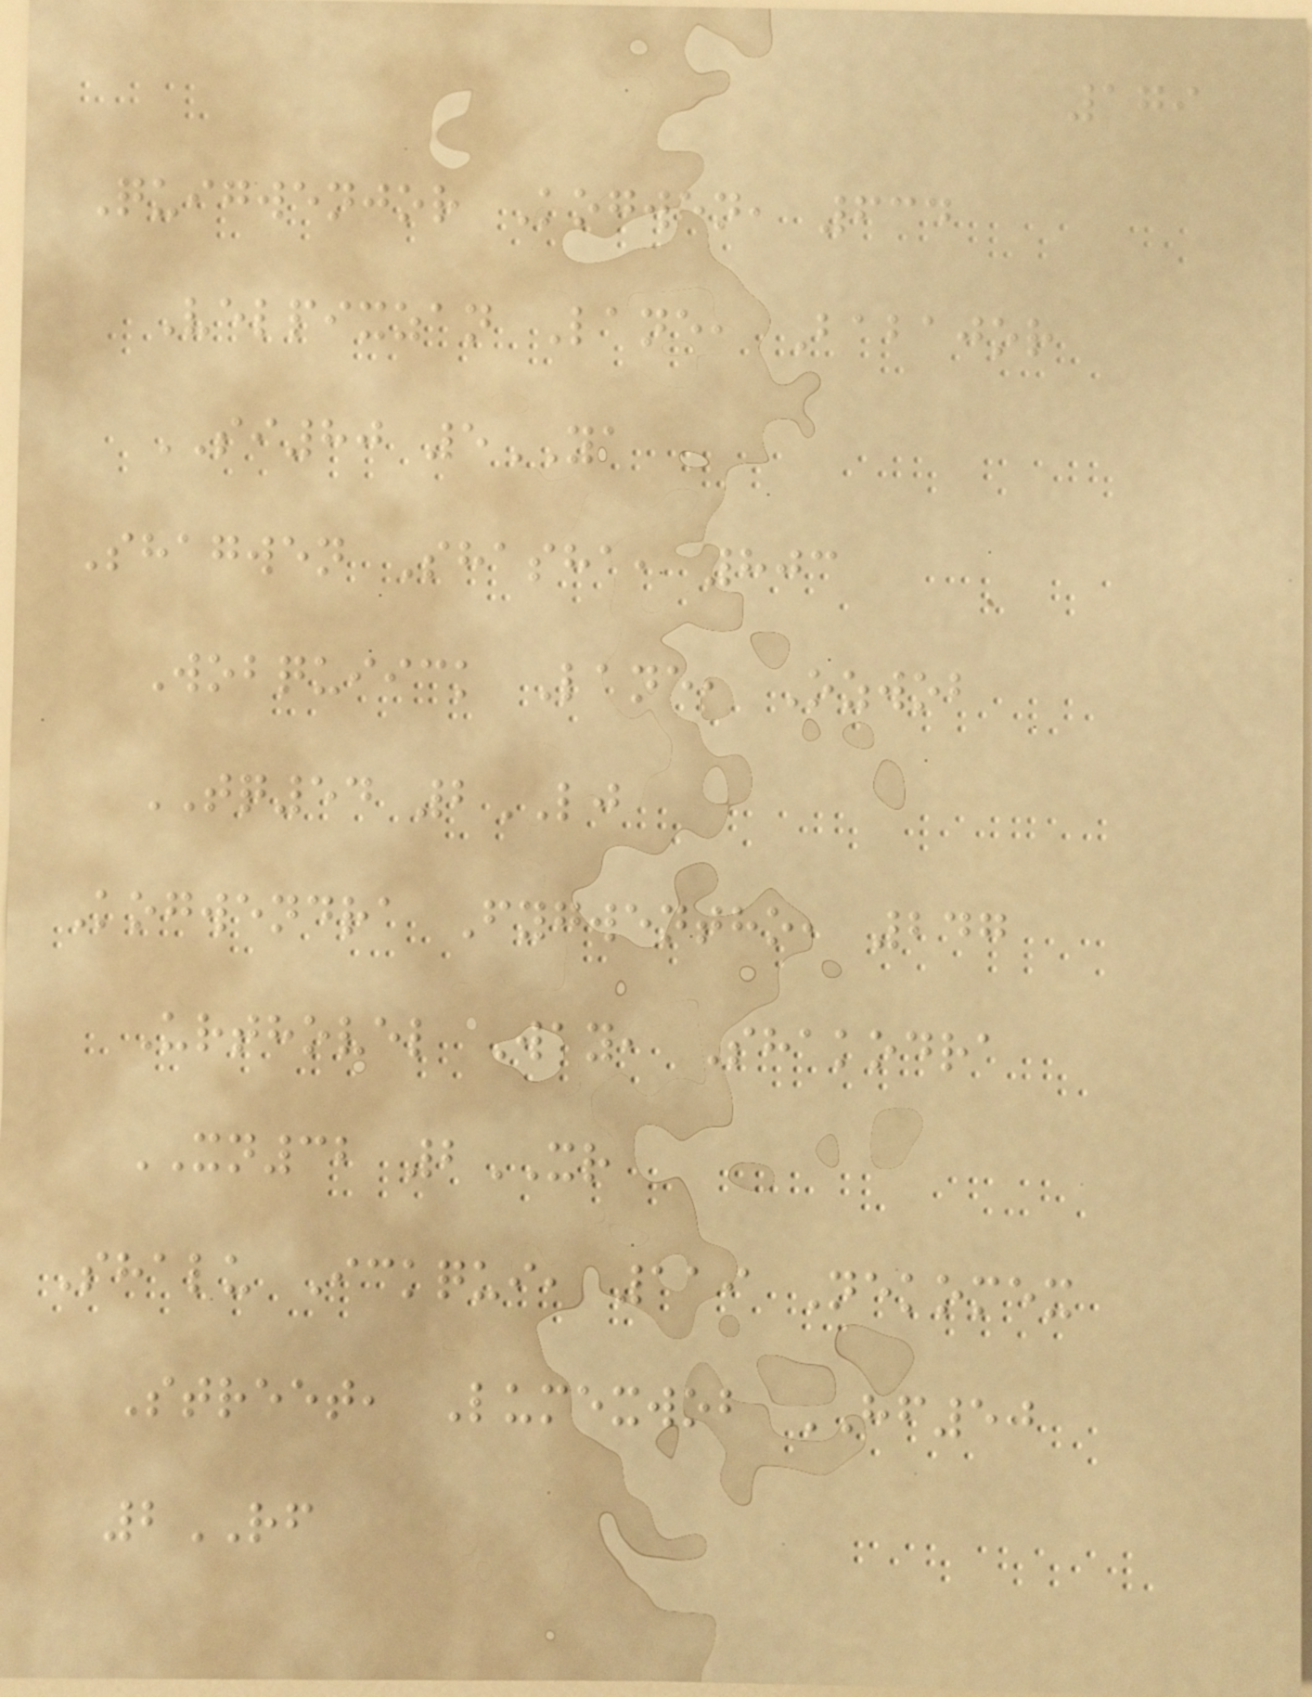179
Quigwenjor Kogwen, 634
Velpixzan Lane, Babajor
SI80 5YA
Shagwen Shasha, 803
Wobquiick Lane, Ozwob
TQ54 2LJ
Kogwendra Fygwentho, 247
Urthovel Way, Shakodra
XN32 2XR
Shalu Ickqui, 119 Nekomex
Street, Lumexwob HF50
2RF
